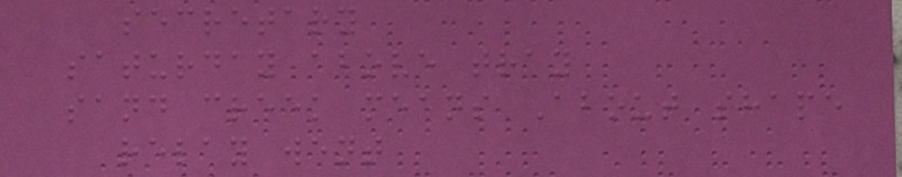secretary
saturday above tray
sand creek means About shape
relay went
